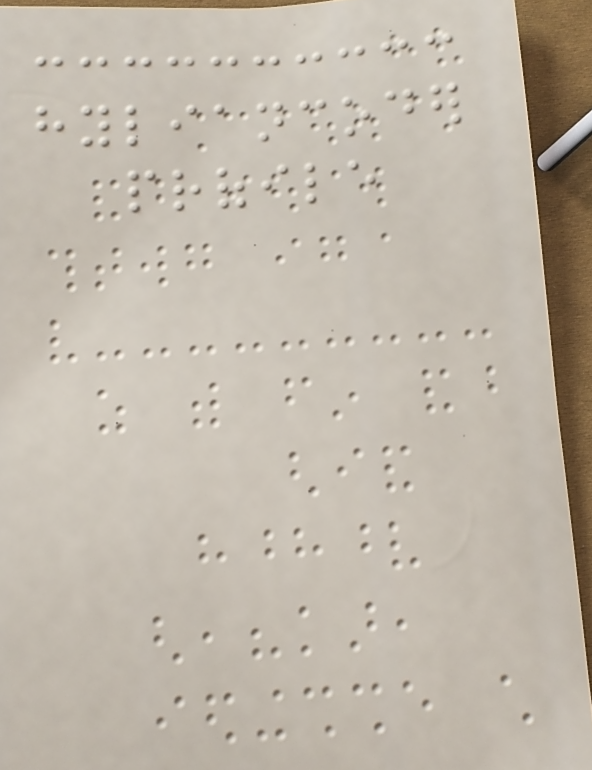hyliancoder
profile
